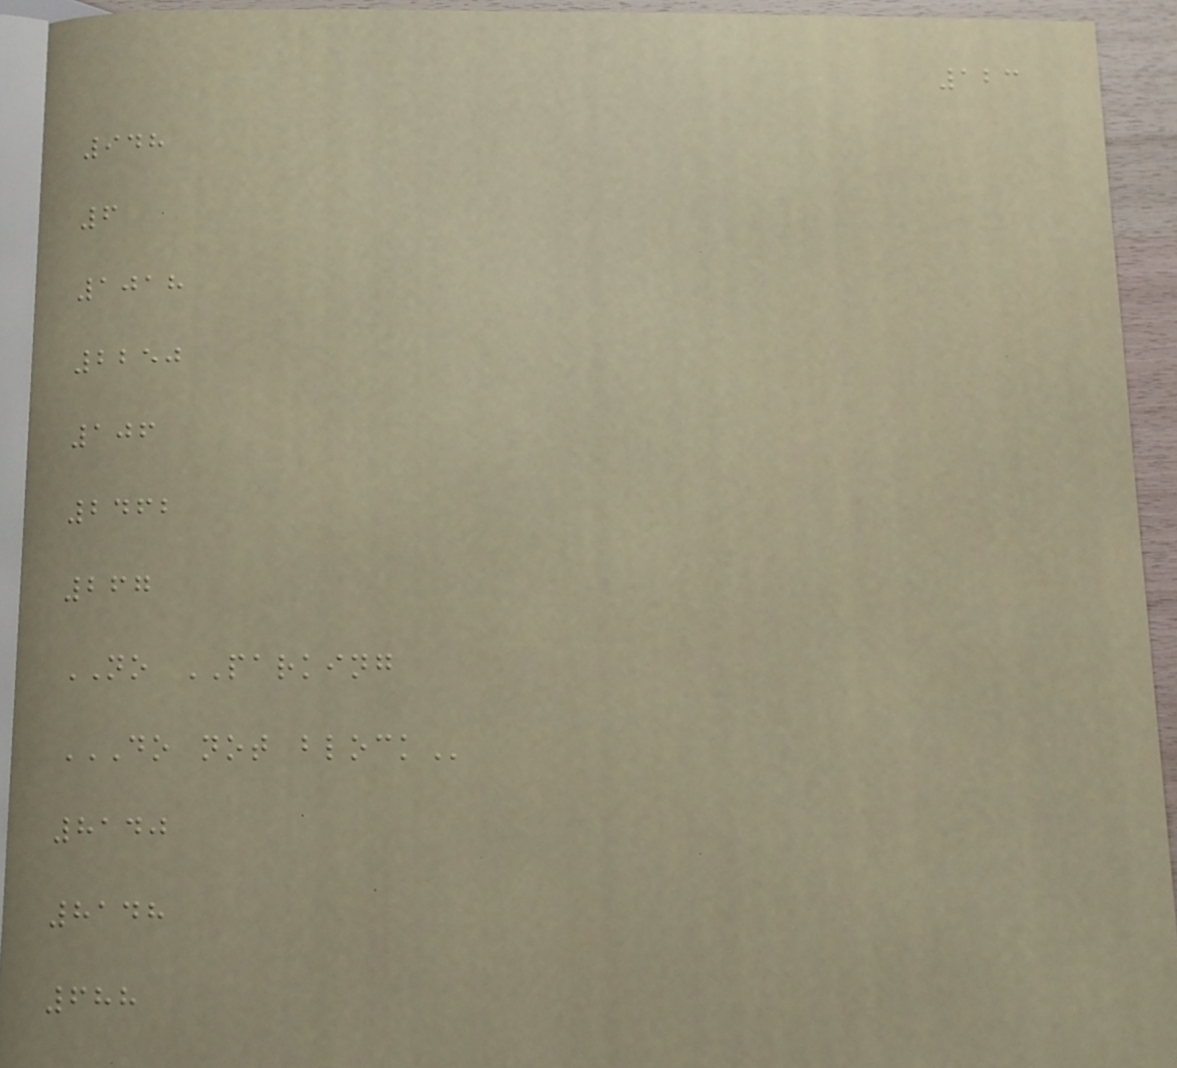123
948
6
1018
2250
106
2462
267
NO PARKING
DO NOT BLOCK
8140
8148
688
